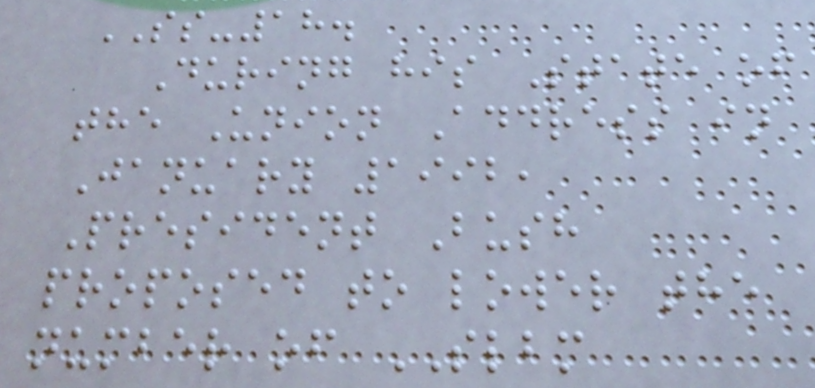SS-18.
During his State of
the Union Address in
January 1992,
President Bush
proposed to lower the
number of SLBM
